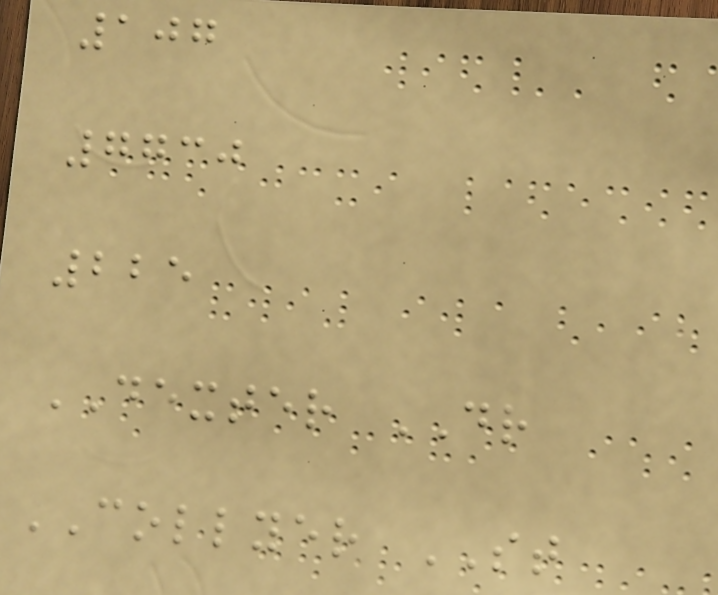107
7730
225
DEXTER DR
COLLYER ST
